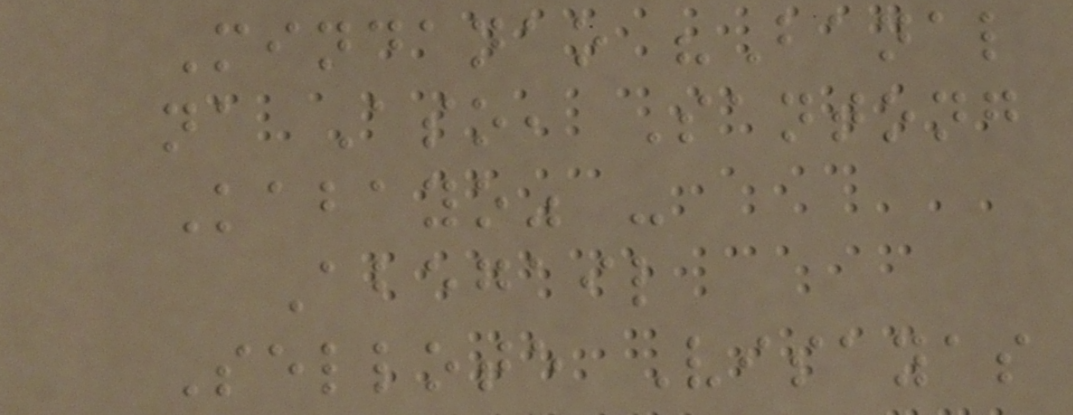Mindanao "Banal
na Aso, Santong
Kabayo" -
Abegail
Sellote Visayas
